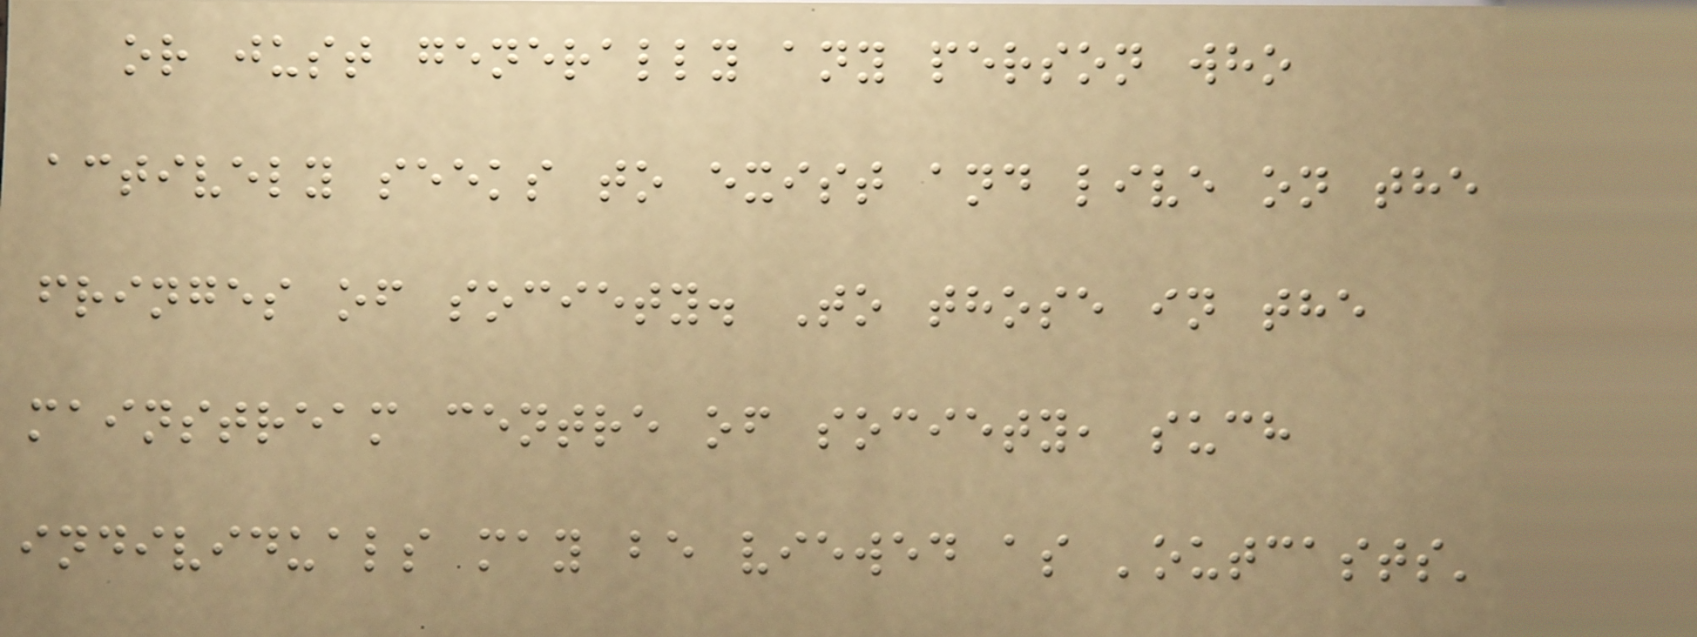or just generally any person who
actively seeks to exist and live on the
fringes of society. To those in the
mainstream centre of society, such
individuals may be viewed as 'outcasts'
